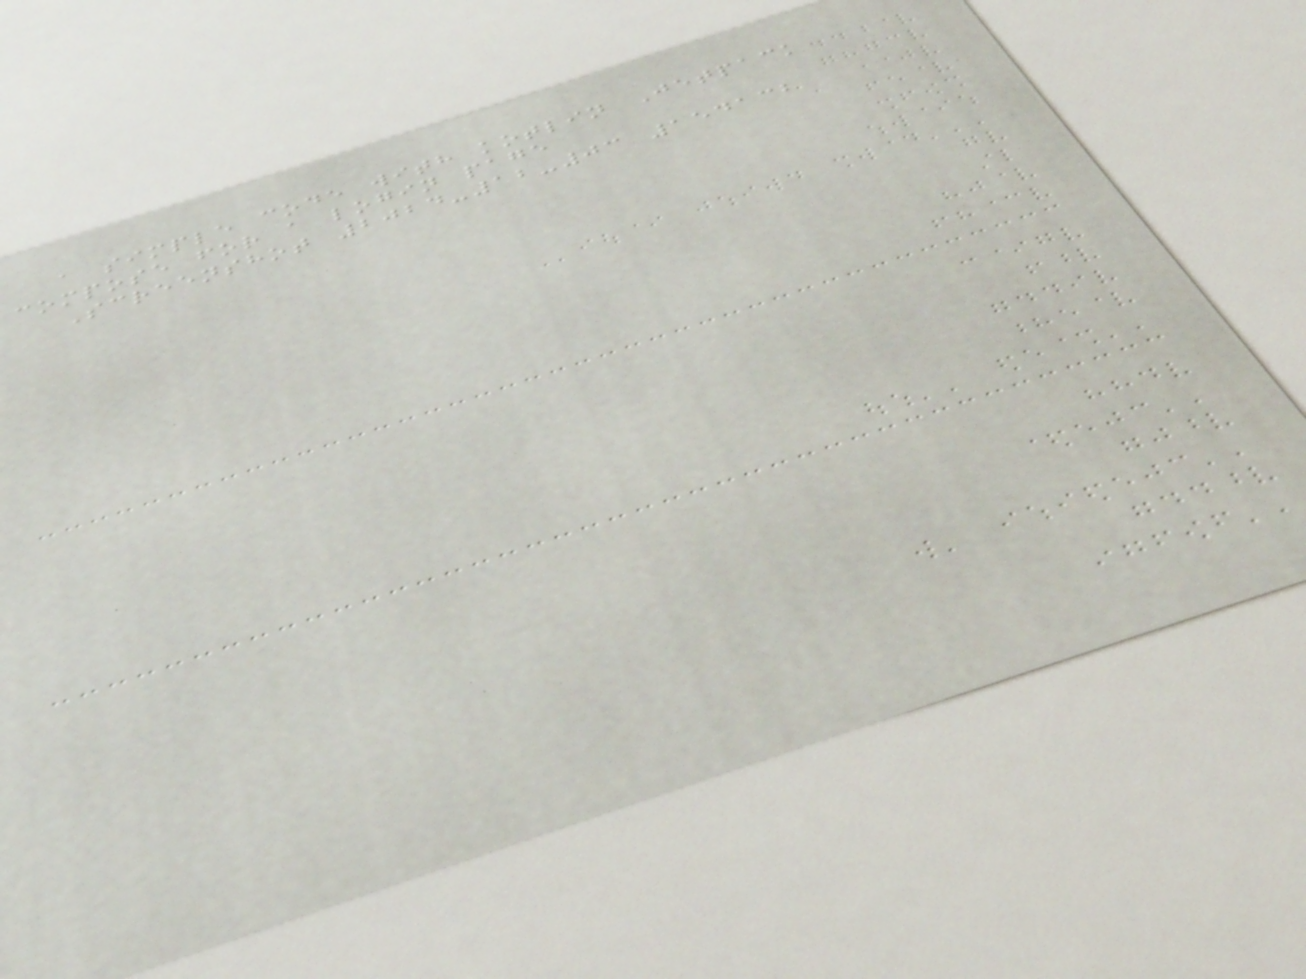a simple code with kotlin Jetpack
compose for a login page
Screenshot 2024-12-03 154132
